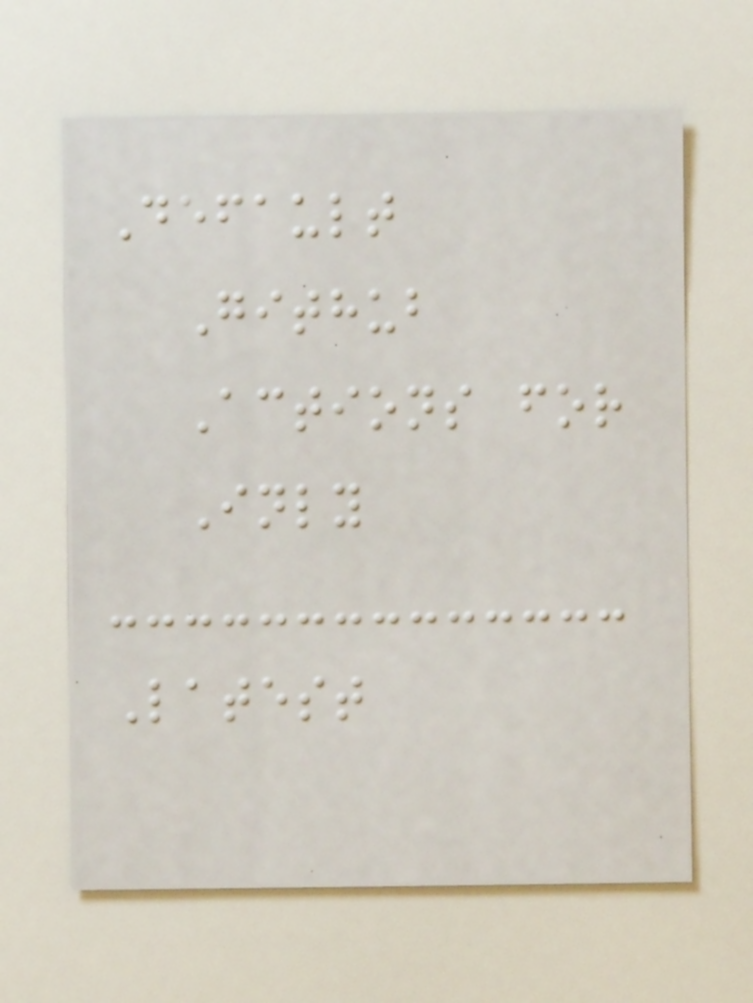Default
Github
Actions for
Inly
Latest
